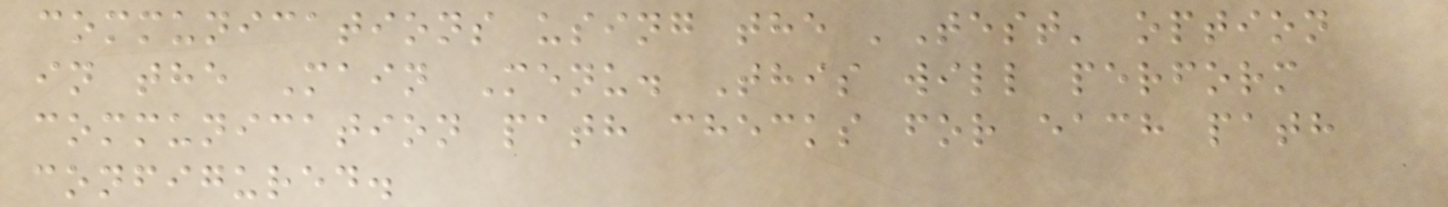communications using the 'Test' option
in the Main Menu. This will perform
communication path checks for each path
configured.
